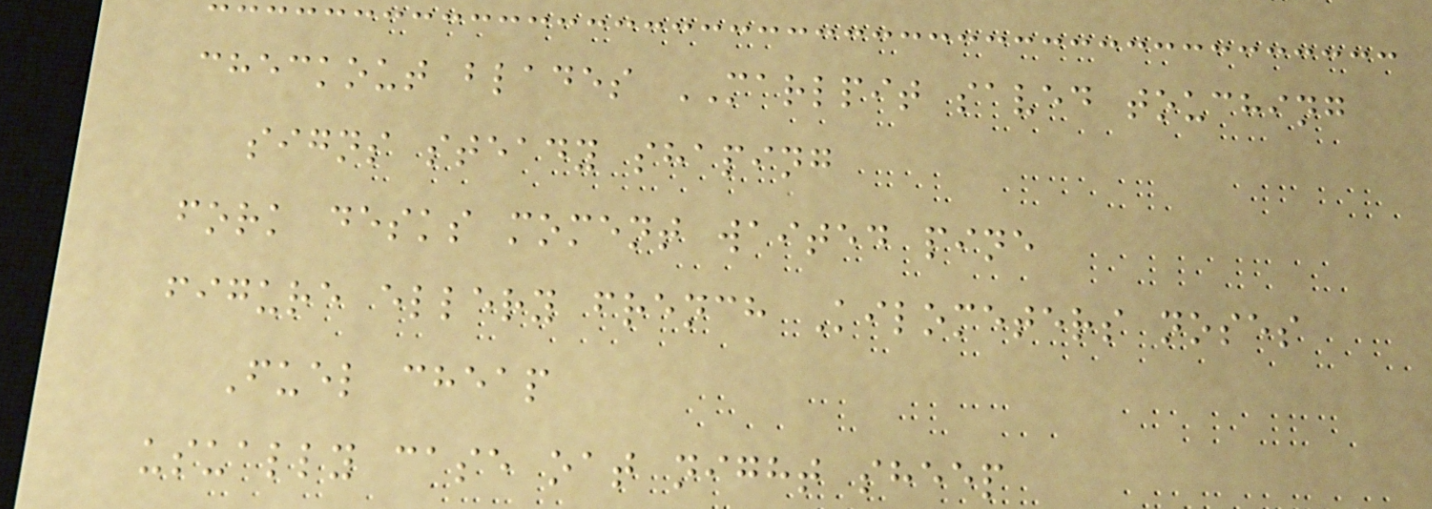checkout blades MARLPIT saved touching
signs steady shaping
fork desks moment waited pine
figure ellery french Kilometers noses
Fuel cheap
usually case oat night sheep
